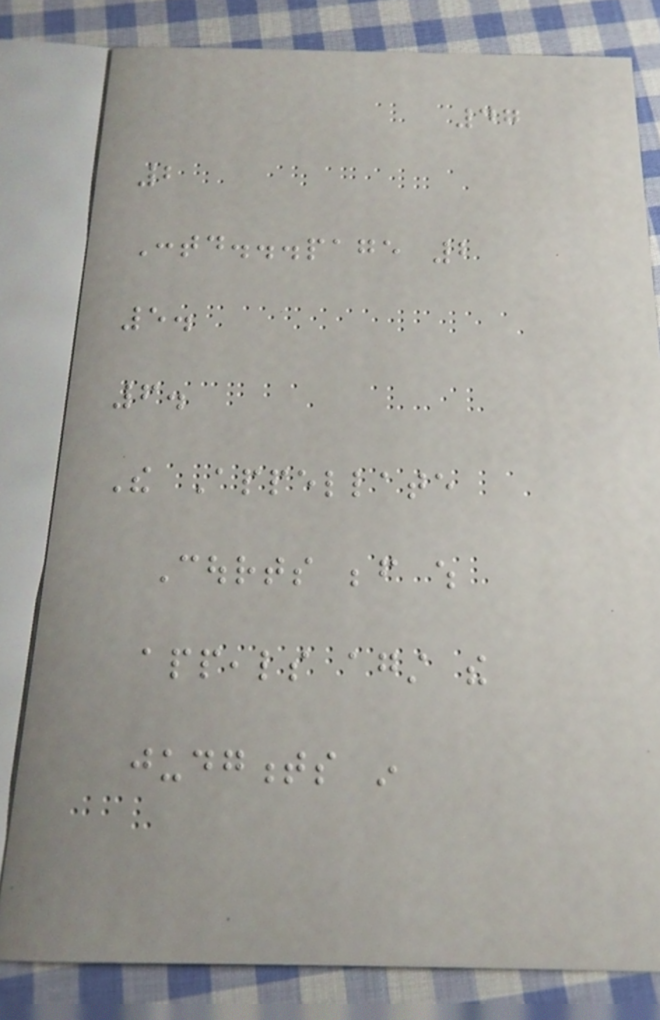47
2
Contd...page 2
5.
6.
The Appellate
Courts before which
appeals against the
judgments in
